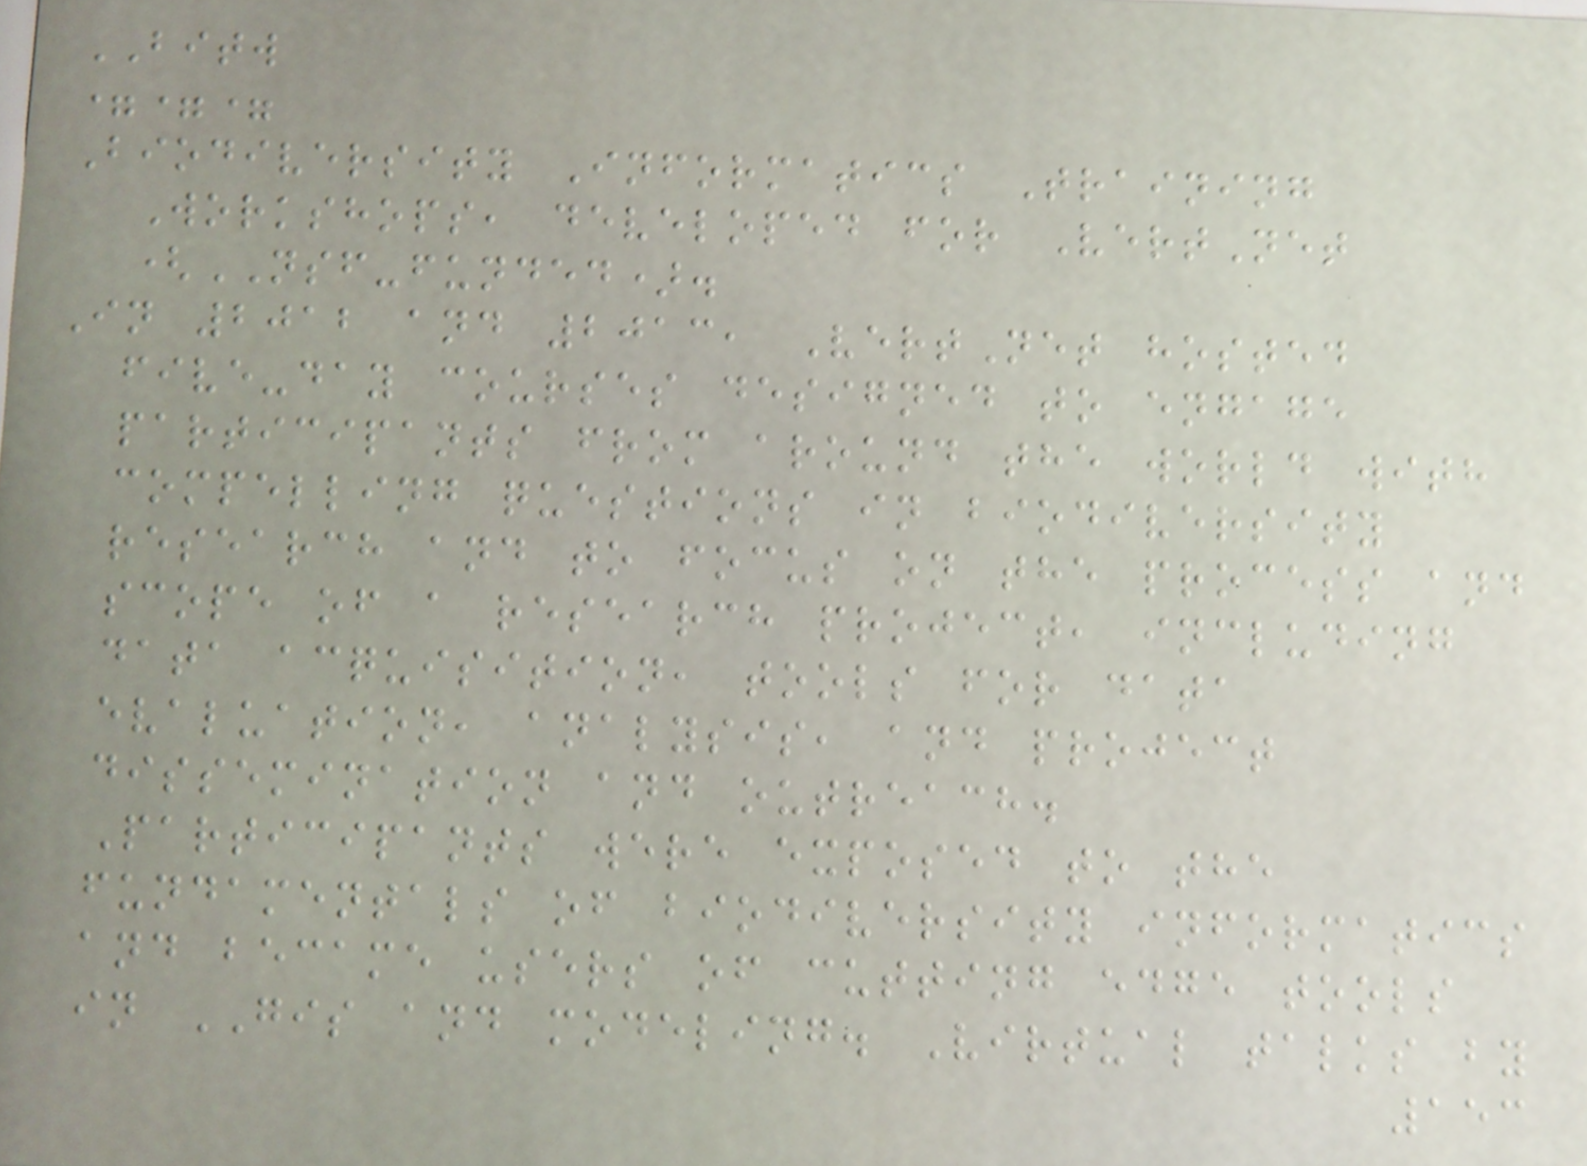BITW
===
Biodiversity Informatics Training
Workshops, developed for VertNet
(NSF-funded).
In 2012 and 2013, VertNet hosted
five-day courses designed to engage
participants from around the world with
compelling questions in biodiversity
research and to focus on the process and
scope of a research project, including
data acquisition, tools for data
evaluation, analysis, and project
dissemination and outreach.
Participants were exposed to the
fundamentals of biodiversity informatics
and became users of cutting edge tools
in GIS and modeling. Virtual talks by
153
